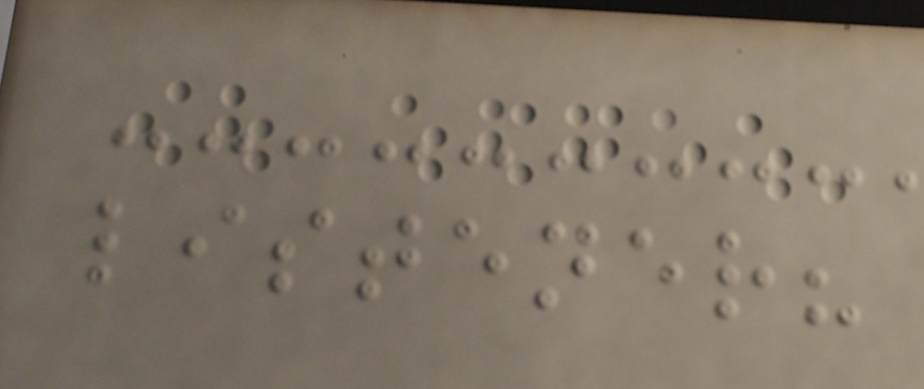listener?
